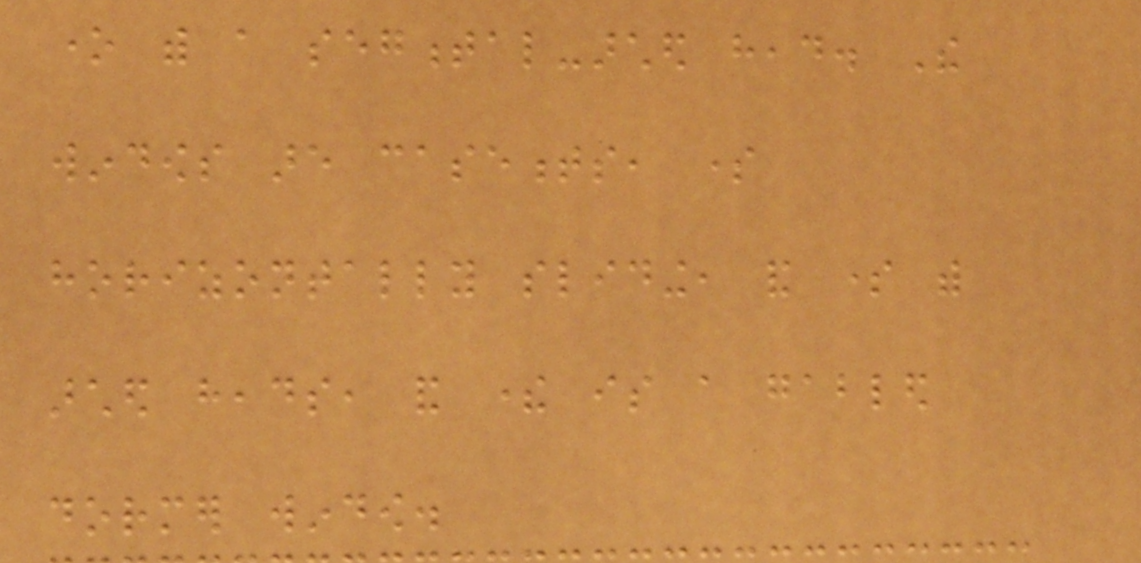one with a segmental-arched head. The
windows are casements, some
horizontally sliding, and some with
arched heads, and there is a gabled
dormer window.
